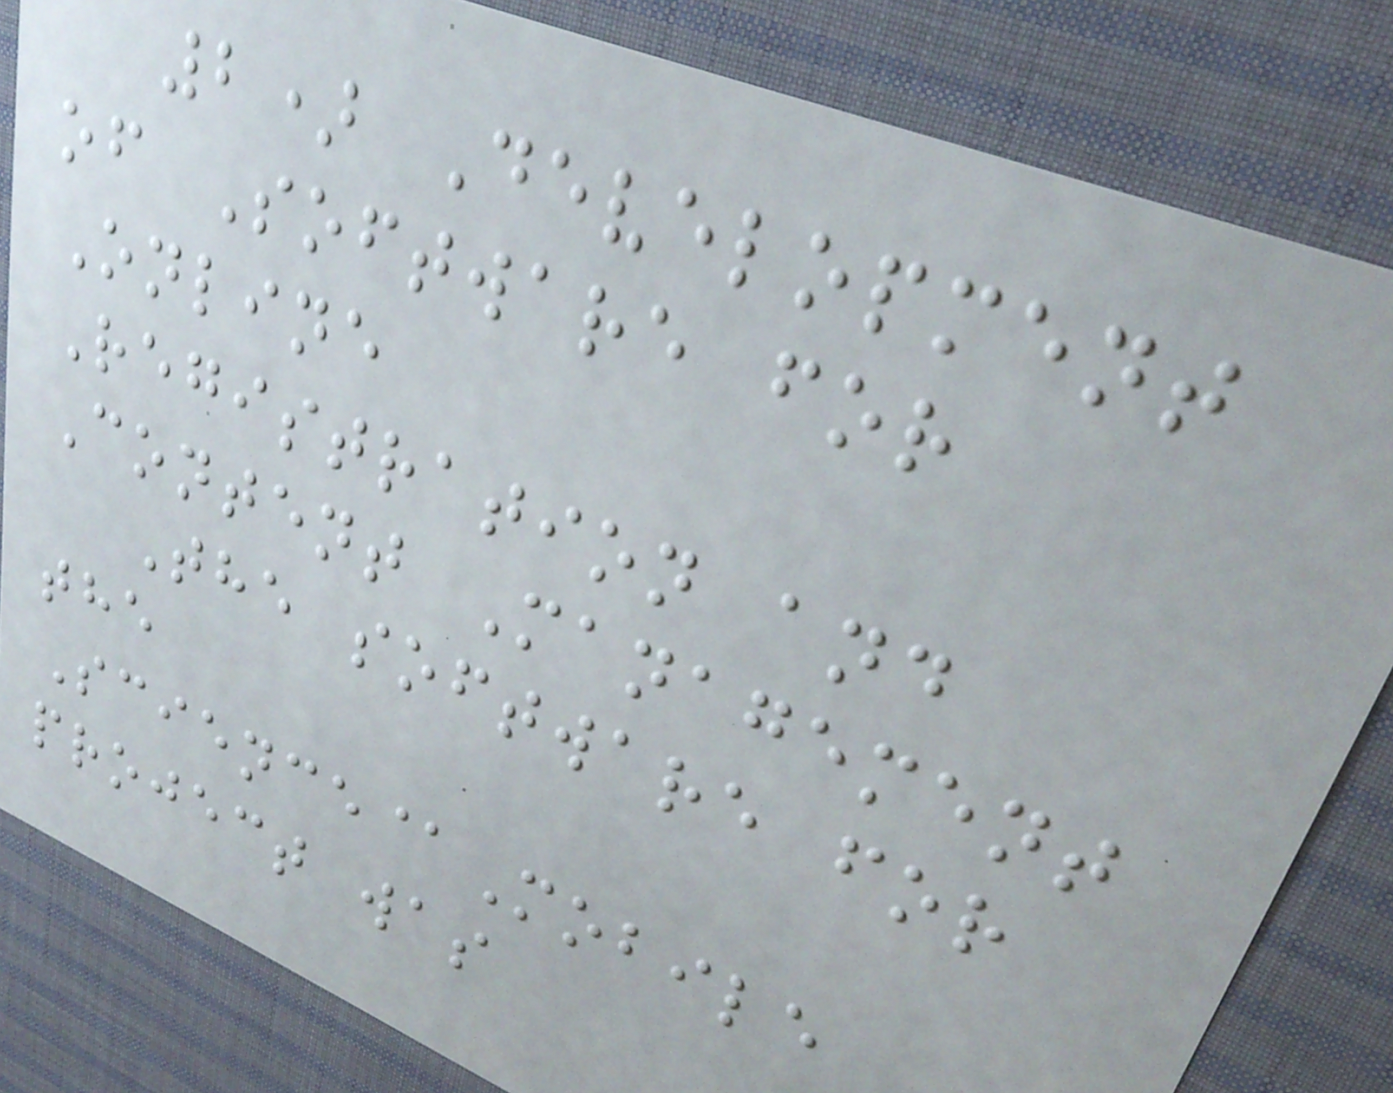2) Development
of Software for
Online
Registration and
Content Management
The software for
the
Science@Mobile
project was
